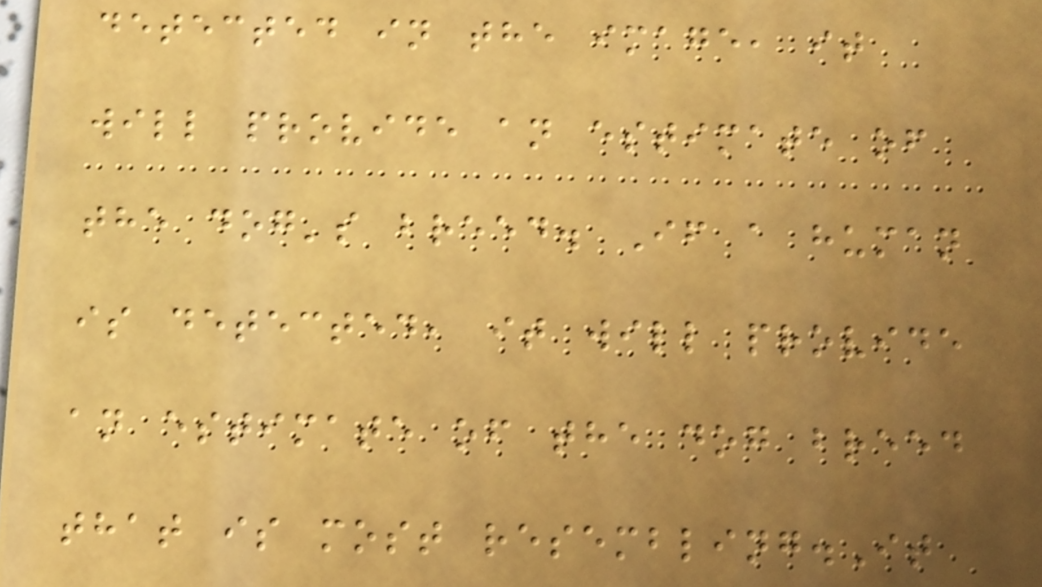detected in the image, it
will provide an estimate of
the dog's breed. If a human
is detected, it will provide
an estimate of the dog breed
that is most resembling.It
